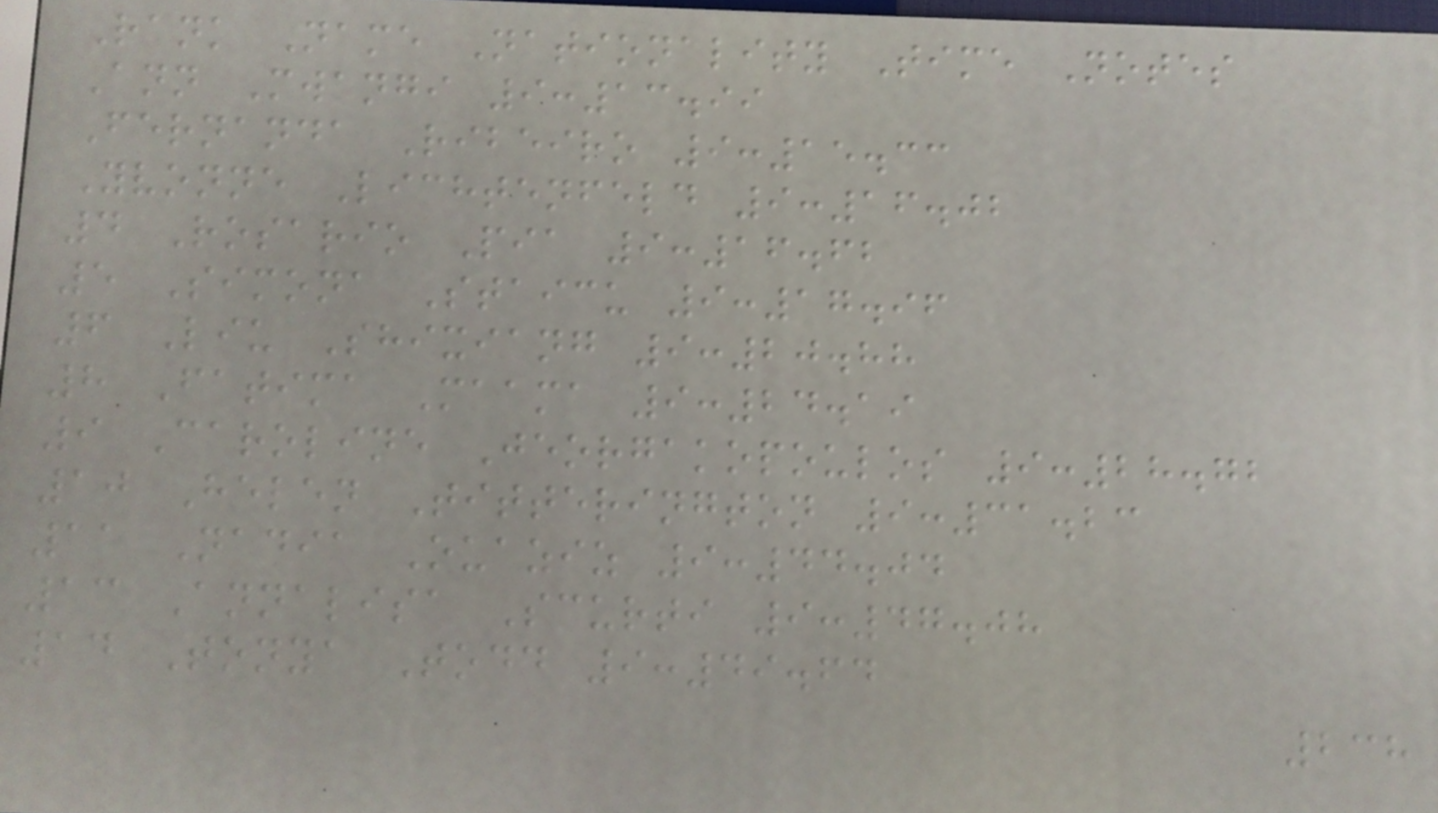Rank Name Nationality Time Notes
Ann Mwangi 9:13.99
Fernanda Ribeiro 9:15.33
Yvonne Lichtenfeld 9:16.02
4 Rosario Pia 9:16.62
5 Simona Staicu 9:17.96
6 Liu Shixiang 9:20.88
8 Fatima Maama 9:24.19
9 Caroline Jeorgakopoulos 9:28.72
10 Helen Titterington 9:31.23
11 Nadia Ouaziz 9:44.04
13 Annalisa Scurti 9:47.08
14 Tonya Todd 9:49.64
238
